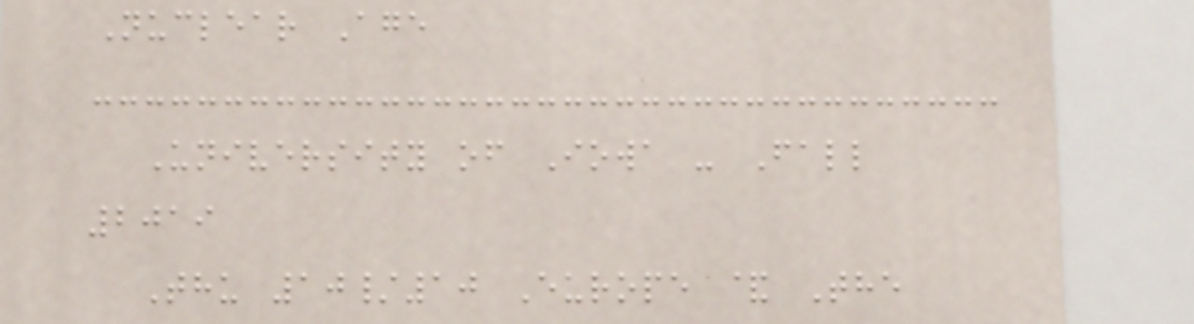Nuclear Age
University of Iowa - Fall
2019
Thu 10/10 Europe & The
